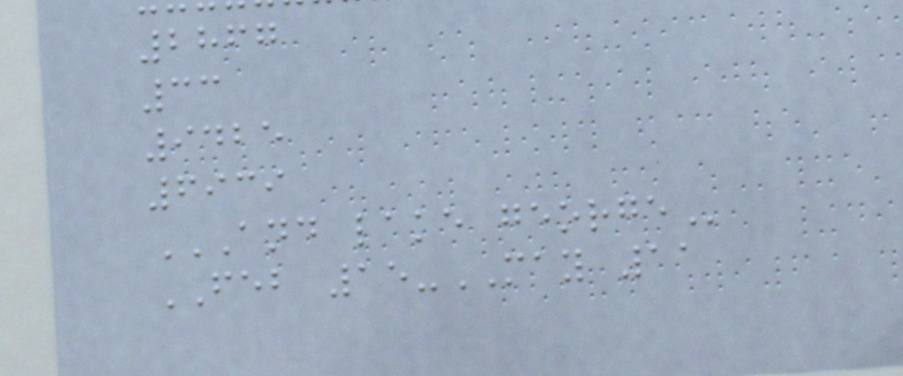2867
33
9425
6939
AND LAKE GEORGE
FEB 15-MAY 11
